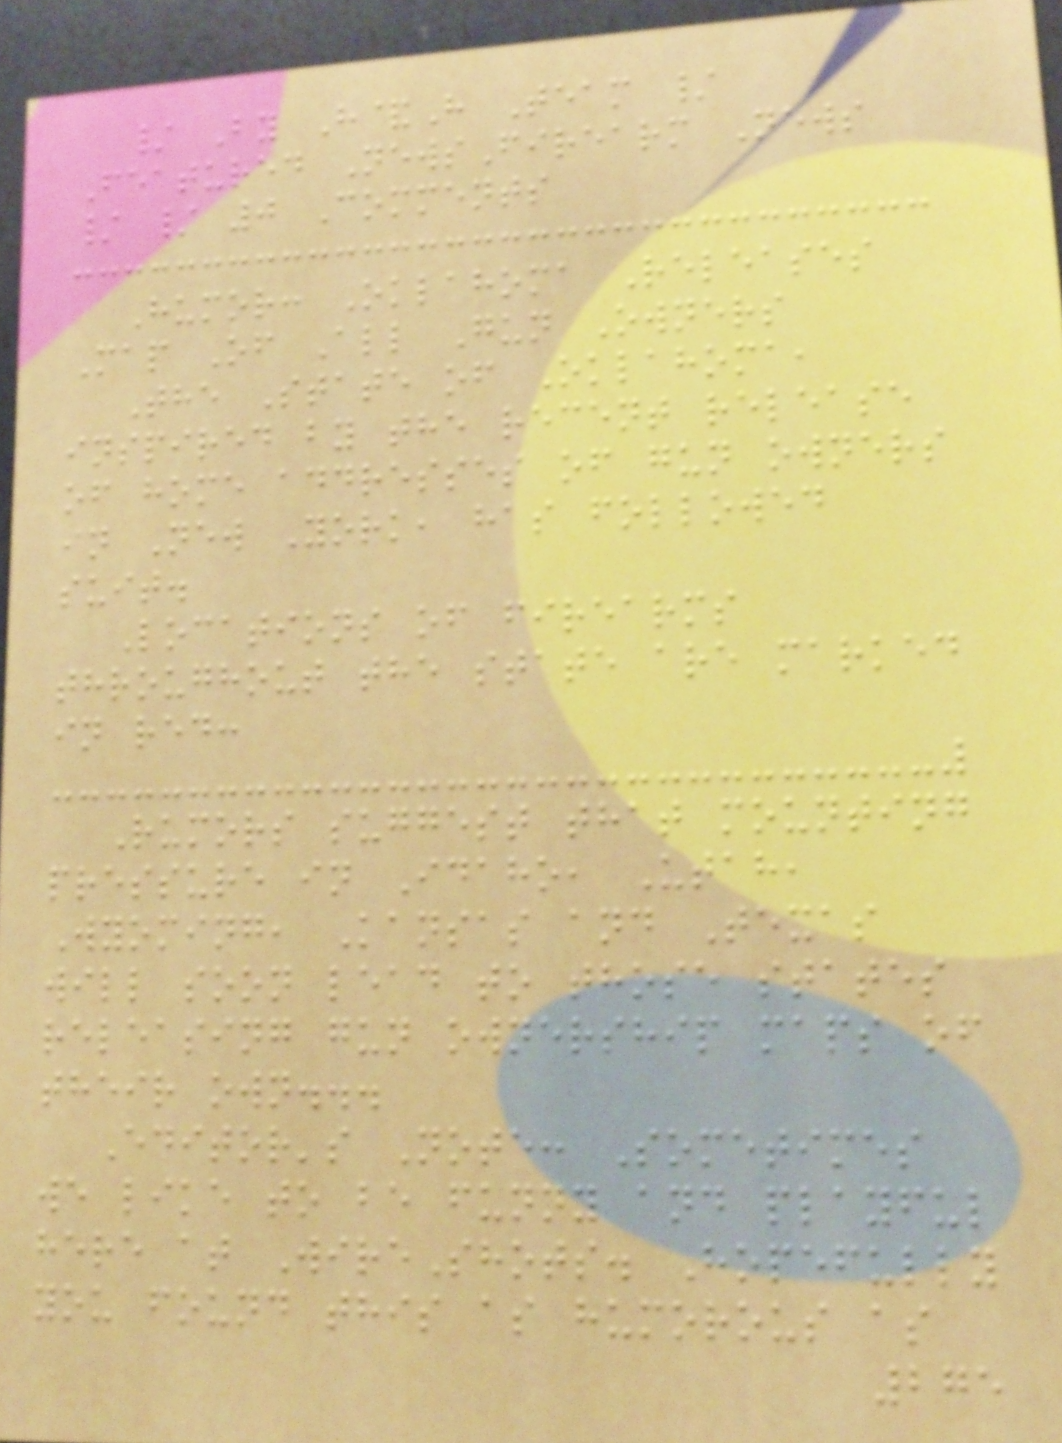/ By H&H Team /
Featured NewsFirearm News
/ / 0 Comments
Humor: Oklahoma Releases
Map Of All Gun Owners
The State of Oklahoma,
inspired by the recent release
of home addresses of gun owners
in New York, has followed
suit.
Locations of firearms
throughout the state are marked
in red:
Rumors suggest that mounting
pressure in Idaho, Utah,
Wyoming, Kansas and Texas
will soon lead to those states
releasing gun ownership maps of
their own...
Editor's Note: Sometimes
we like to be funny and playful
here at WireShots. Hopefully
you found this as humorous as
275
